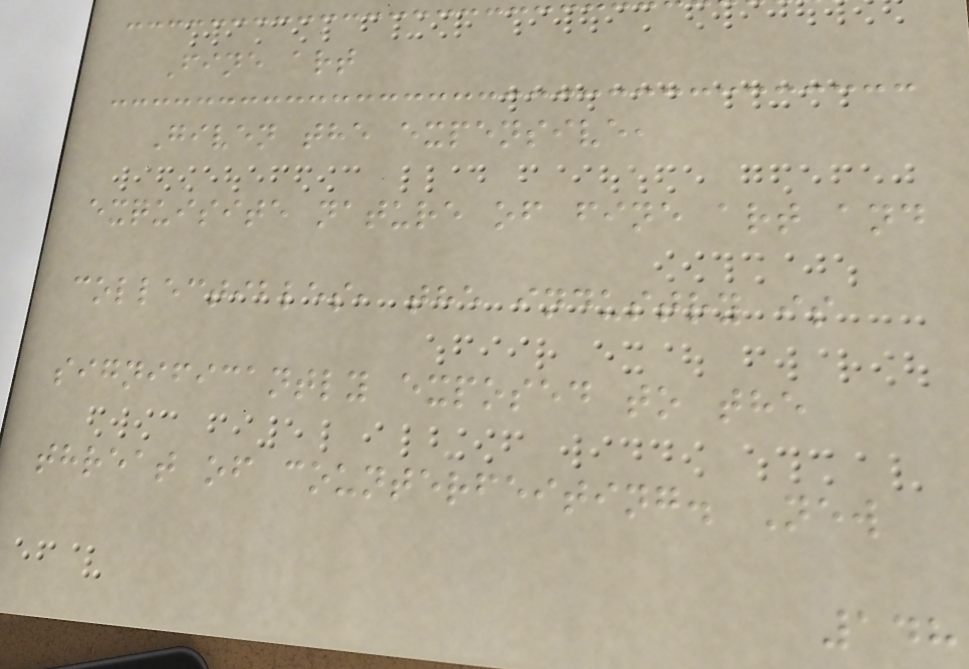Fine art
Given the expensive,
exquisite nature of fine art and
collectibles, the industry is
significantly exposed to the
threat of counterfeiting. New
148
